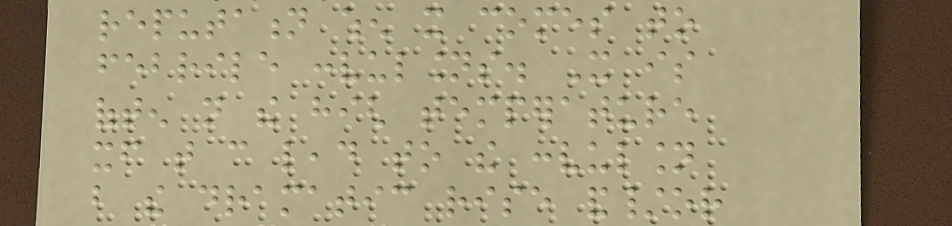reputation when it comes to
febrile convulsions. It is
often not the high temperature
itself that can lead to the convulsion
but the dramatic rise and/or
